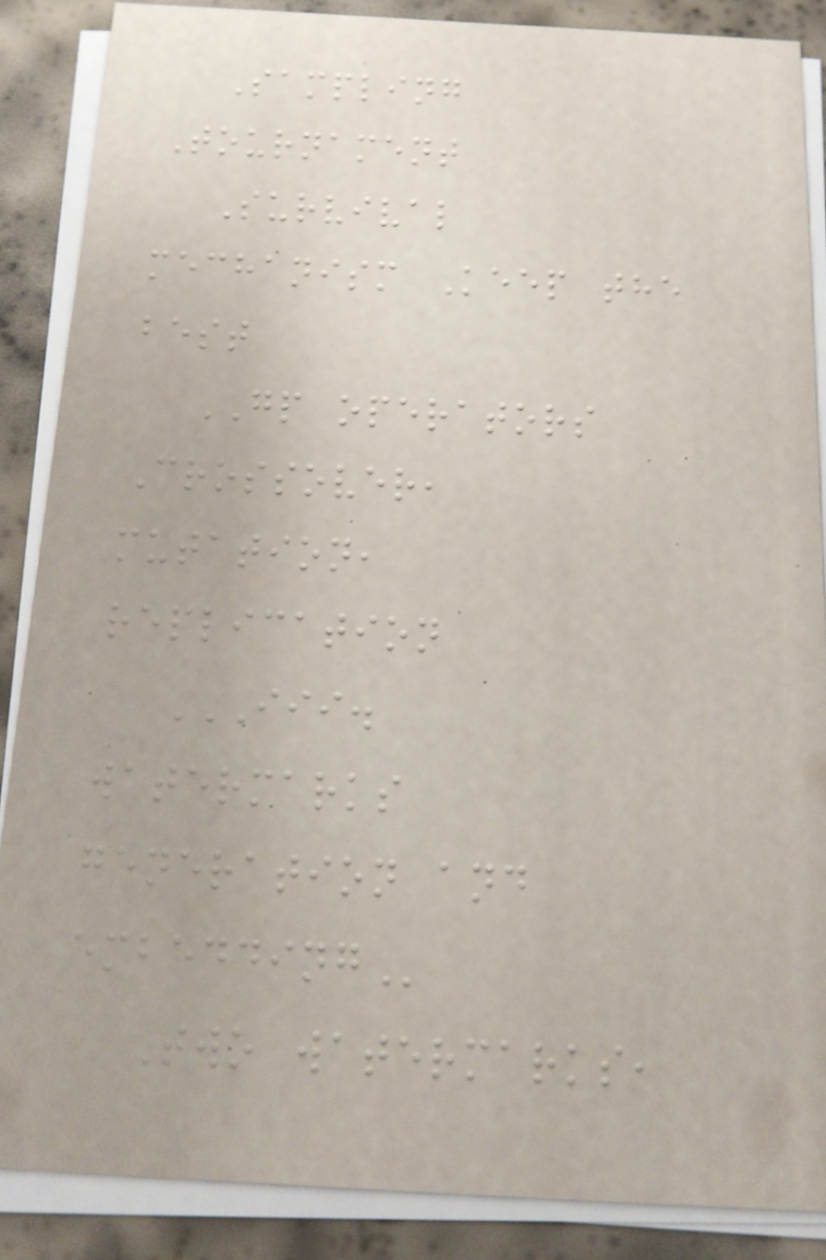Sampling
Tournament
Survival
mechanism Keep the
best
GP operators
Crossover,
mutation,
replication
III.
WATERMARKS
GENERATION AND
EMBEDDING
Two watermarks,
